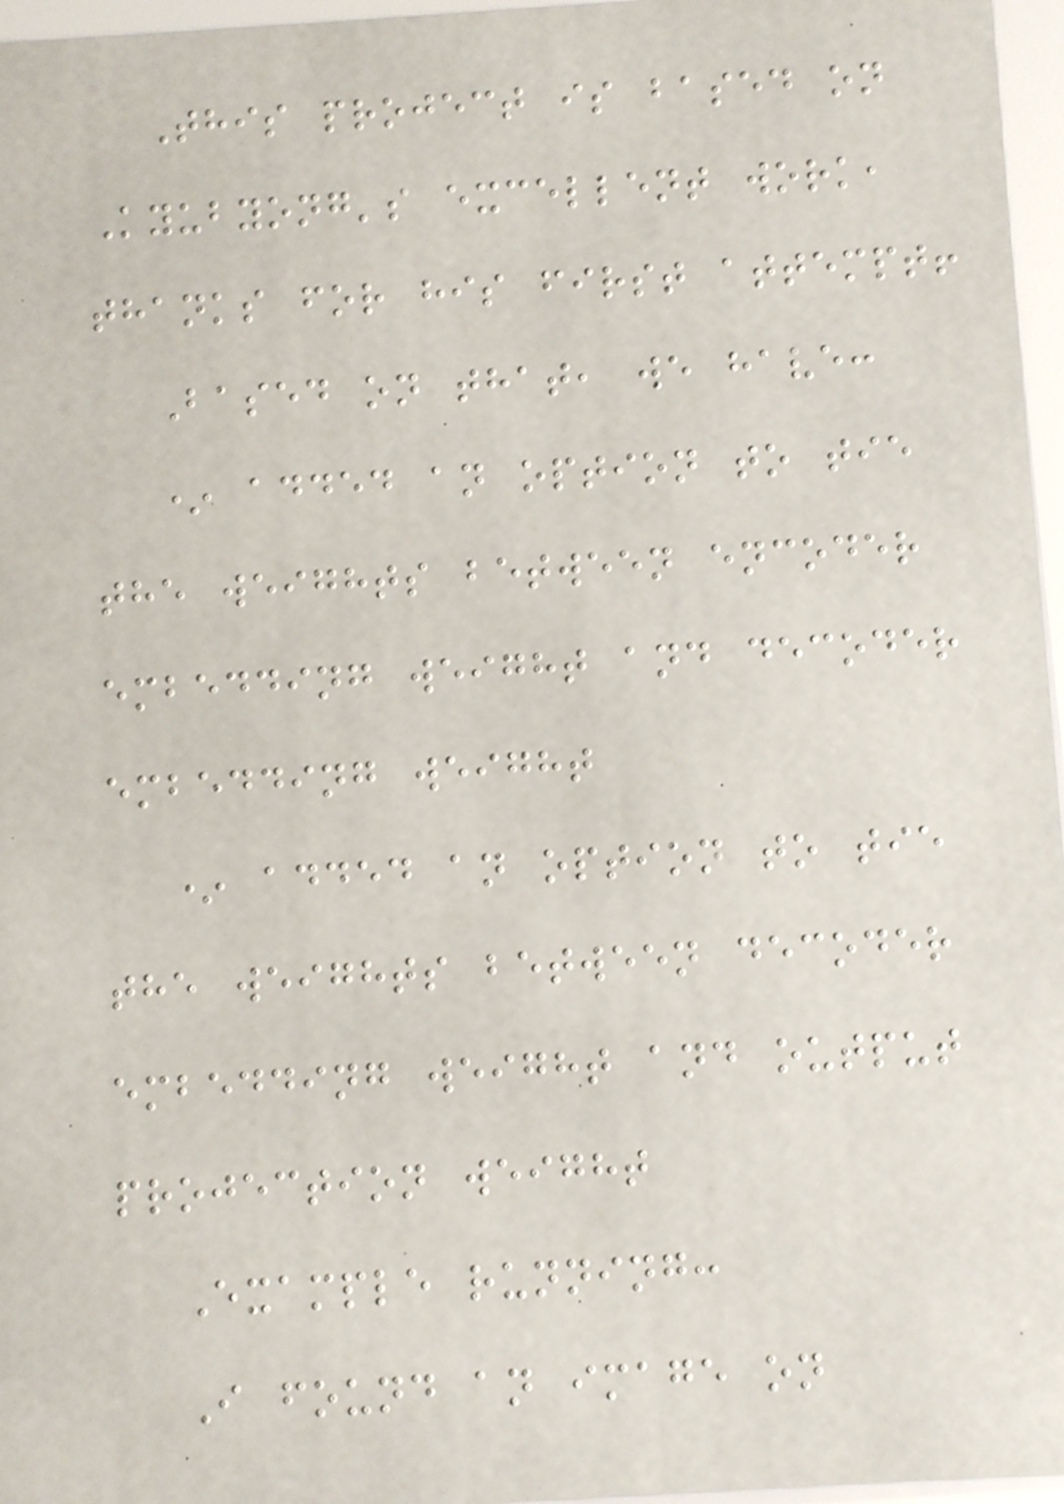This project is based on
Kyubyong's excellent work,
thanks for his first attempt!
Based on that, we have:
* added an option to tie
the weights between encoder
embedding weight and decoder
embedding weight
* added an option to tie
the weights between decoder
embedding weight and output
projection weight
Example running:
I found an image on
